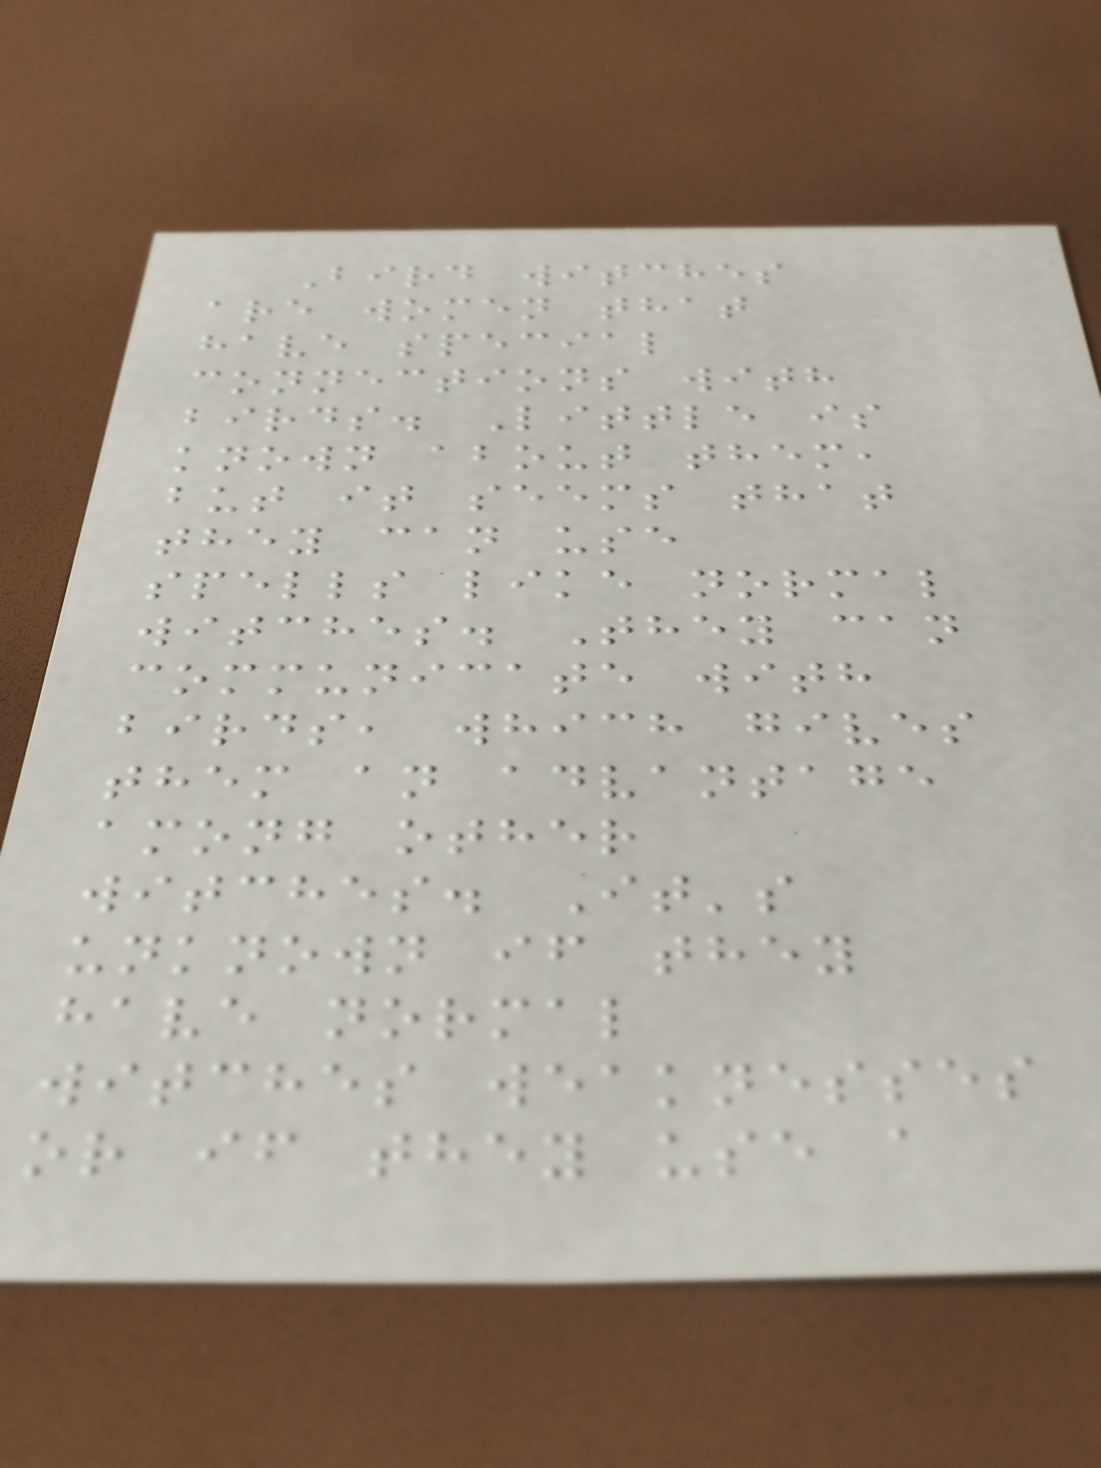Bird witches
are women that
have special
connections with
birds. Little is
known about them,
but it seems that
they can use
spells like normal
witches. They can
communicate with
birds, which gives
them an advantage
among other
witches. It's
unknown if they
have normal
witches weaknesses
or if they use a
